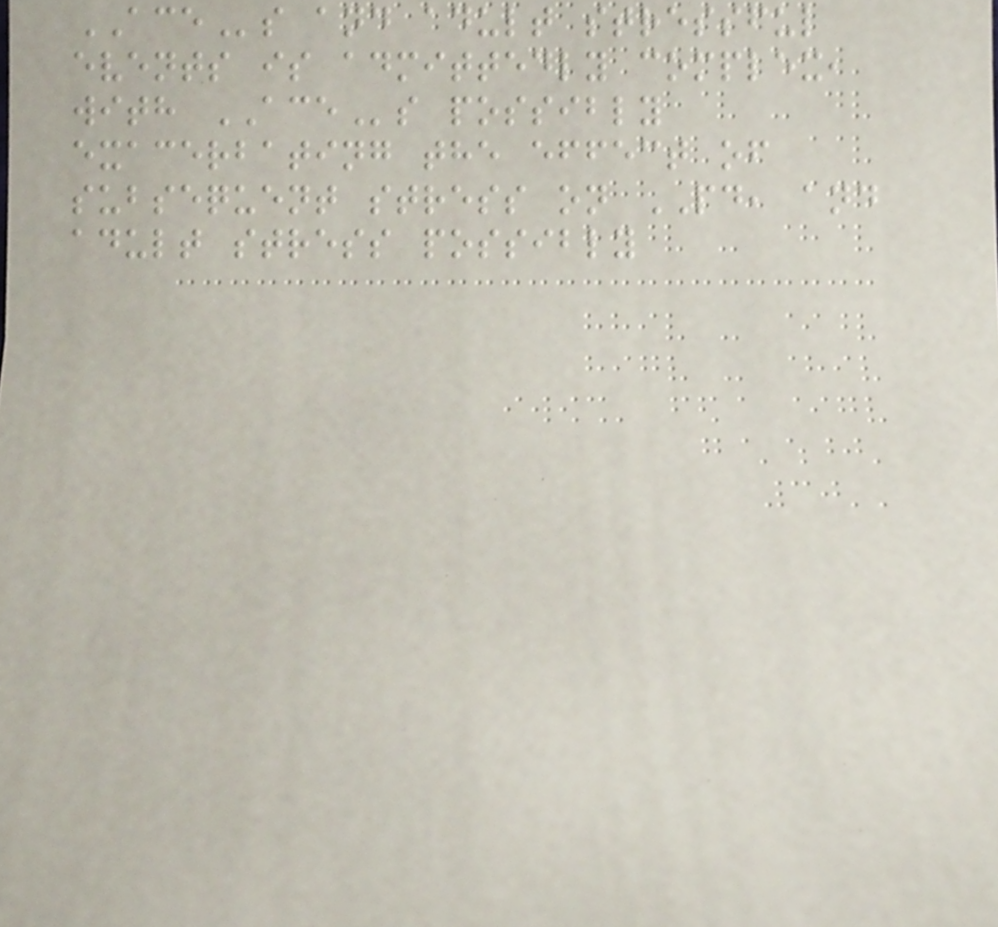ACEs and adult stressful
events is admittedly complex,
with ACEs possibly
exacerbating the effect of
subsequent stress on PD, and
adult stress possibly
